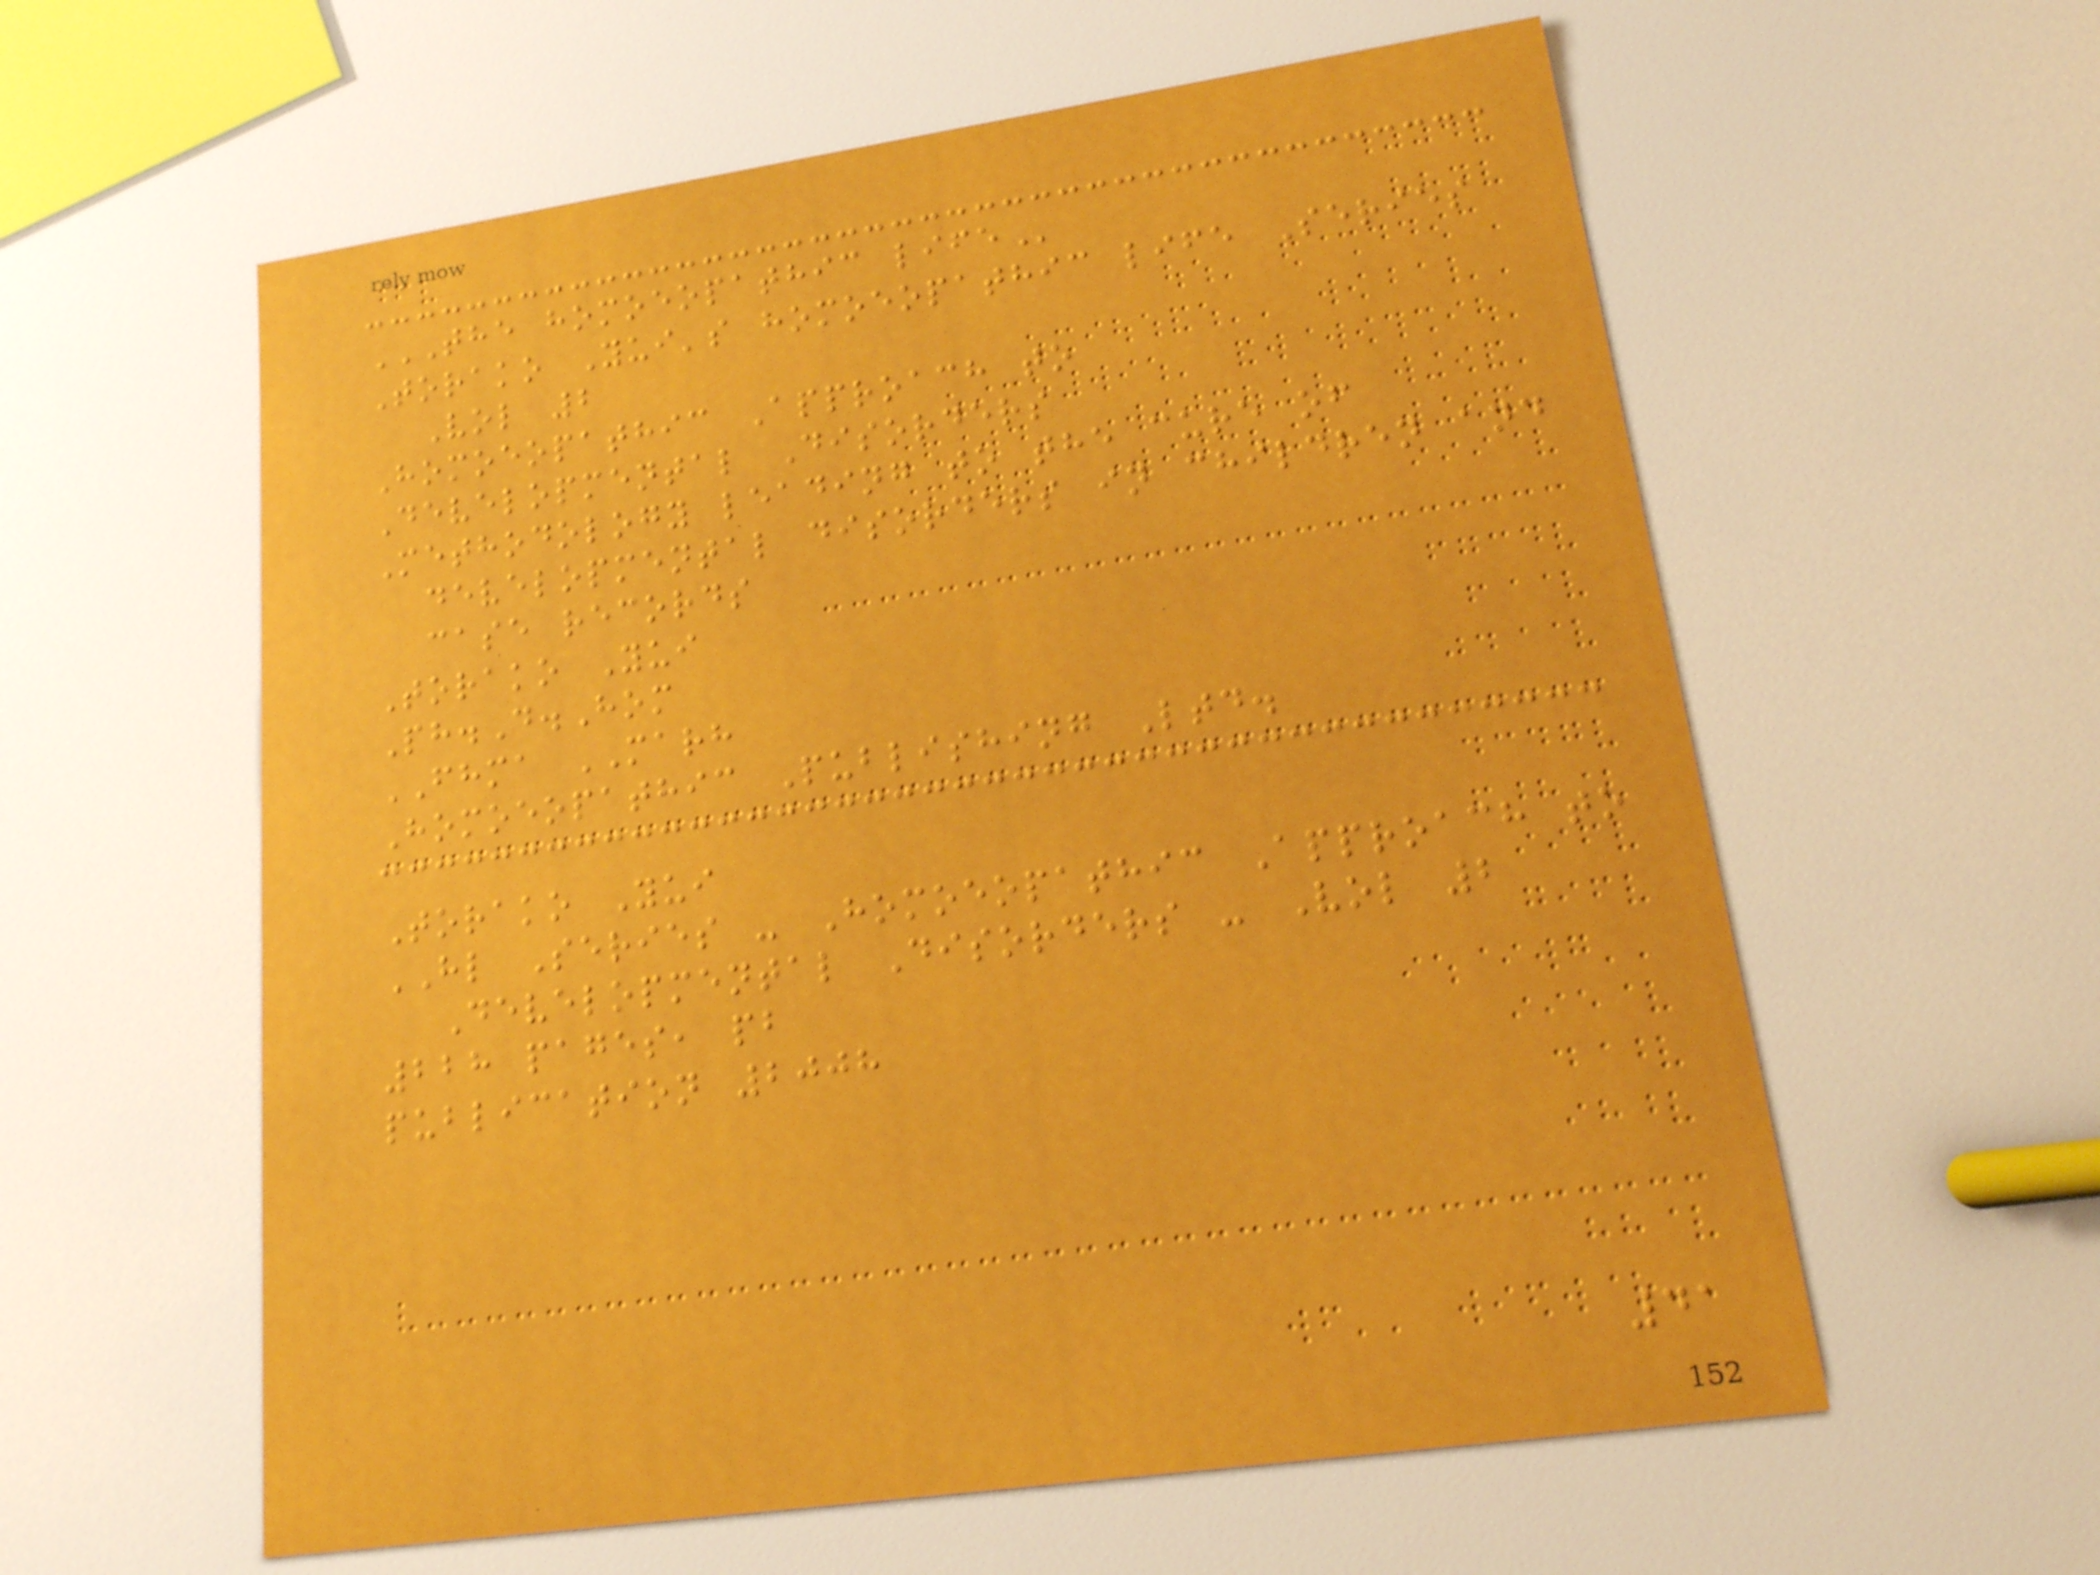THE HOMOEOPATHIC LIFE
Torako Yui's homoeopathic life Series
Vol 2
Homoeopathic Approach to
Developmental Disorders
Methodology leading to the cure of
developmental disorders in children and
case records
Torako Yui
Ph.D.Hom
FHMA MARH
Homoeopathic Publishing Ltd.
Torako Yui
HL Series - Homoeopathic Approach to
Developmental Disorders - Vol 2
228 pages, pb
publication 2008
41
